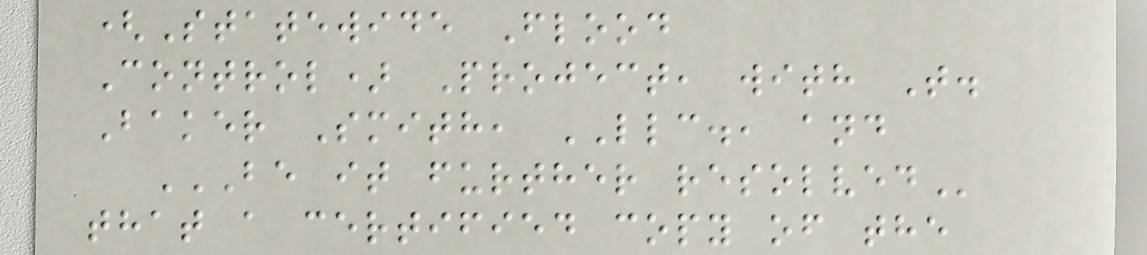(Statewide Flood
Control) Project, with T.
Baker Smith, LLC., and
BE IT FURTHER RESOLVED
that a certified copy of the
